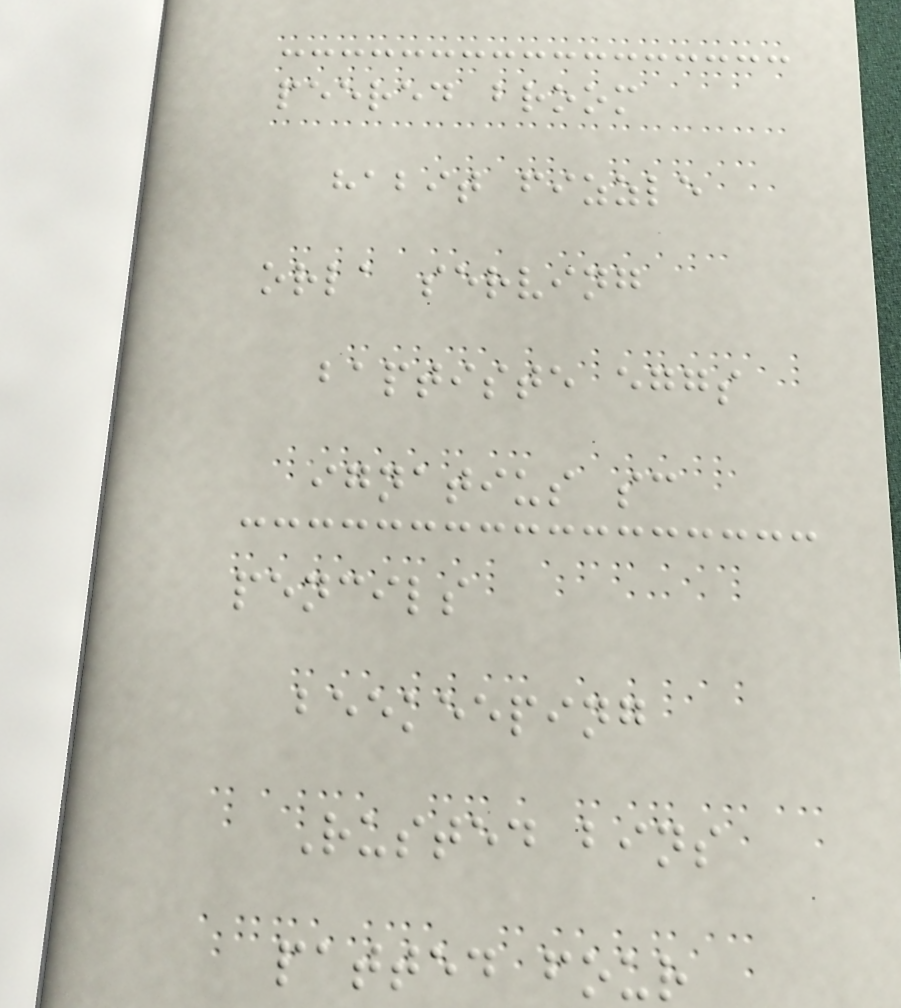peered broom
habit fizzle
orla serving
baptiste eggs
ignatius sc
pencils
beekeeping
Rusted bins
patted four
